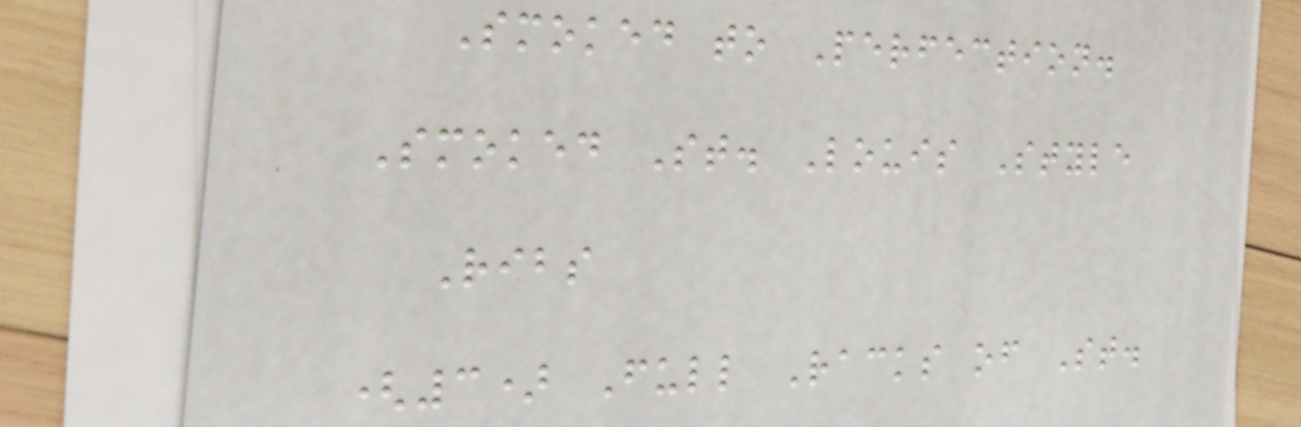Smoked to Perfection.
Smoked St. Louis Style
Ribs
(3) Full Racks of St.
